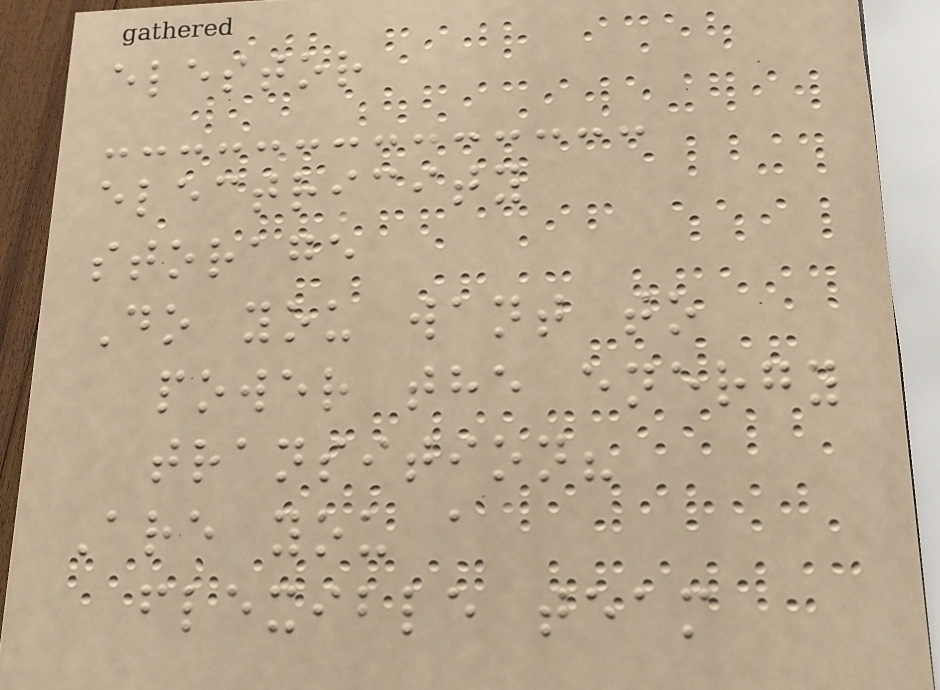elestor
electricity
storage
Do you want to
power the energy
transition?
Are you a
flexible team
